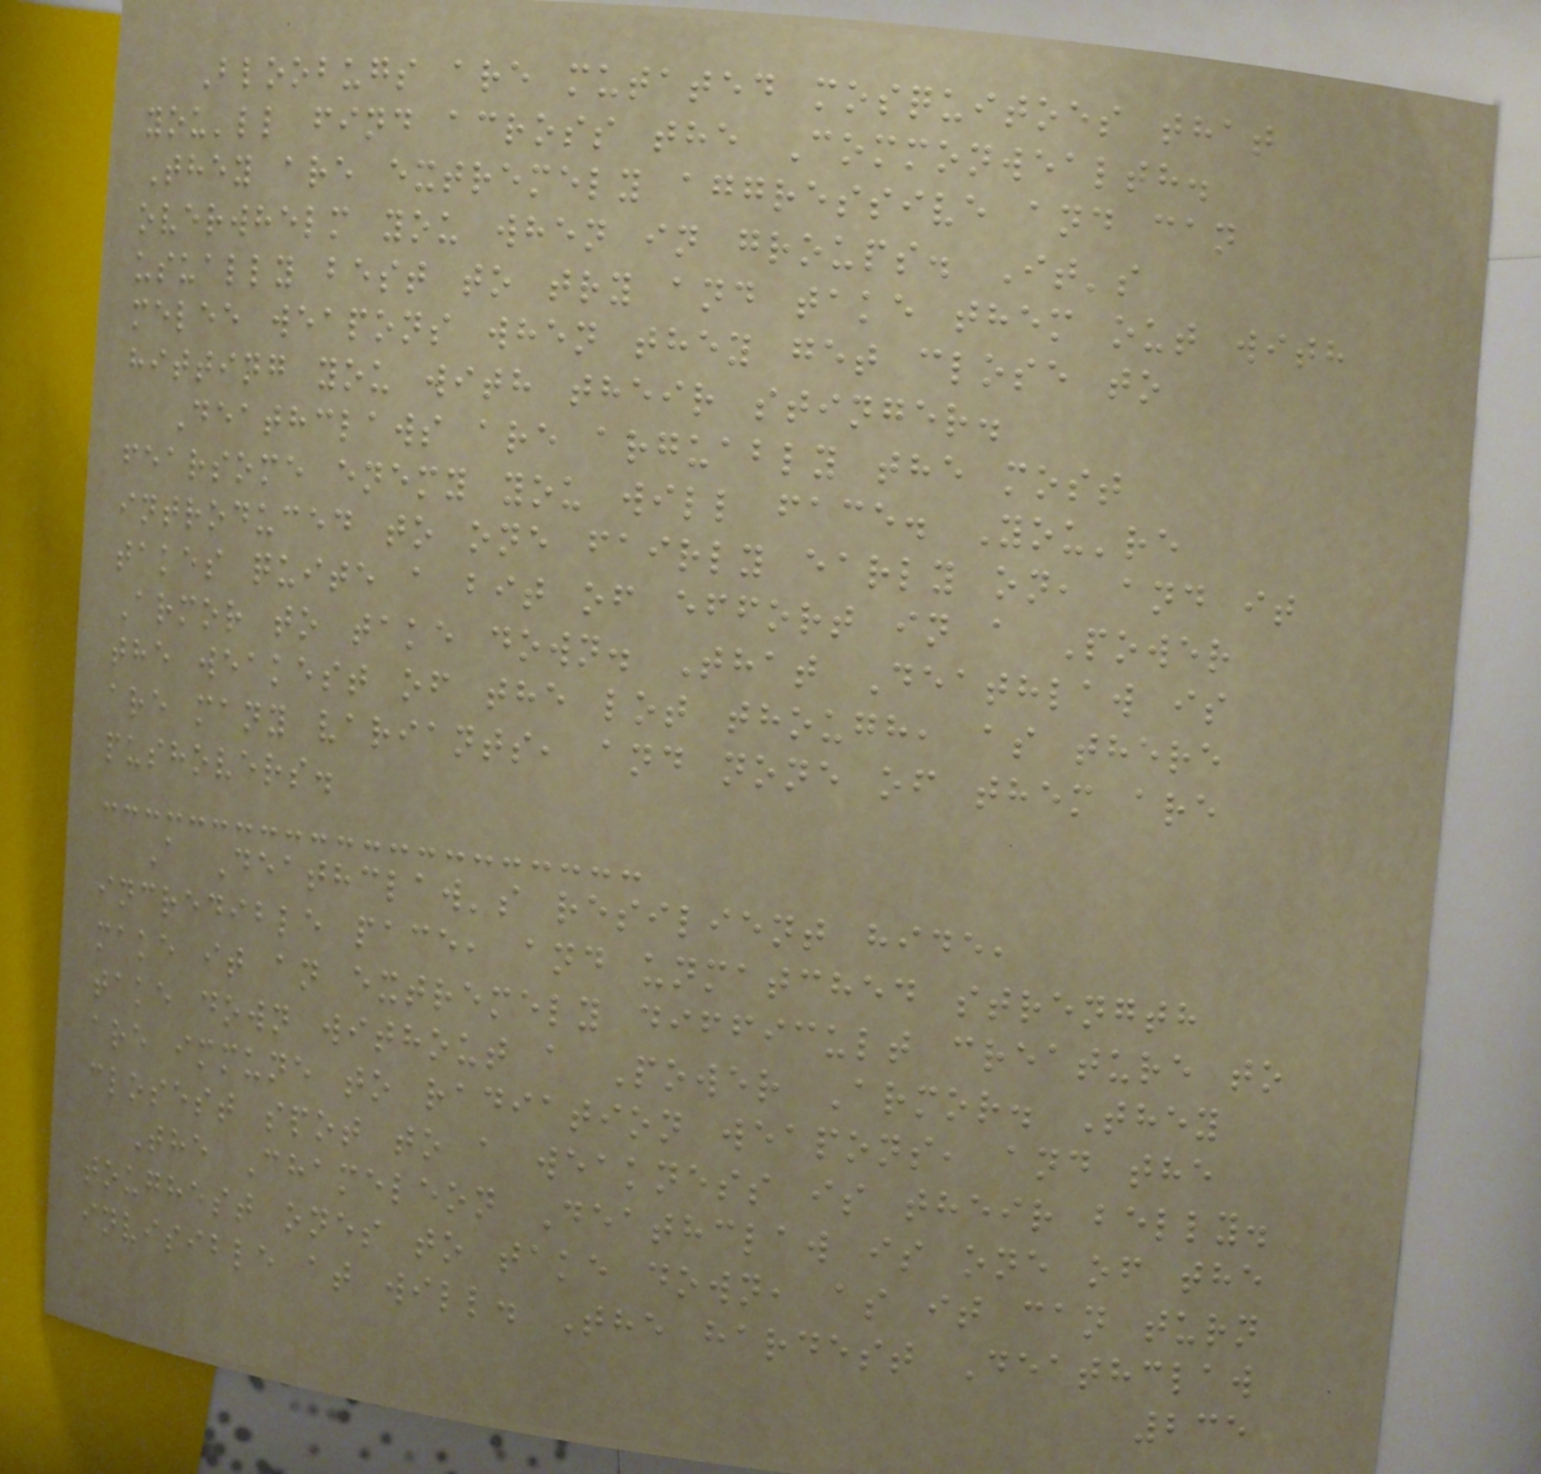Bloobugs are mutated mosquitoes that
you'll find across the Commonwealth.
They are extremely aggressive and can
overwhelm you when in groups. It's
usually best to try and take them out with
melee weapons when they get close to
hitting you with their stinger.
Deathclaws are arguably the most
fearsome enemy you will face. You're
introduced to one fairly early on, and it
takes quite a bit of effort in a Power
Armor to take down. That Deathlaw is
the weakest of the lot though, as there
are many variants, and none of them are
pushovers.
A Deathclaw's resilient hide,
incredible pace, and unmatched strength
make it an extremely difficult creature to
take down without a Power Armor. They
are immune to radiation weapons, and the
closest spot to a weakness is their belly.
The Chameleon Deathclaw is one of the
toughest ones to take down, as it can turn
invisible at will. The hardest Deathclaw
235
